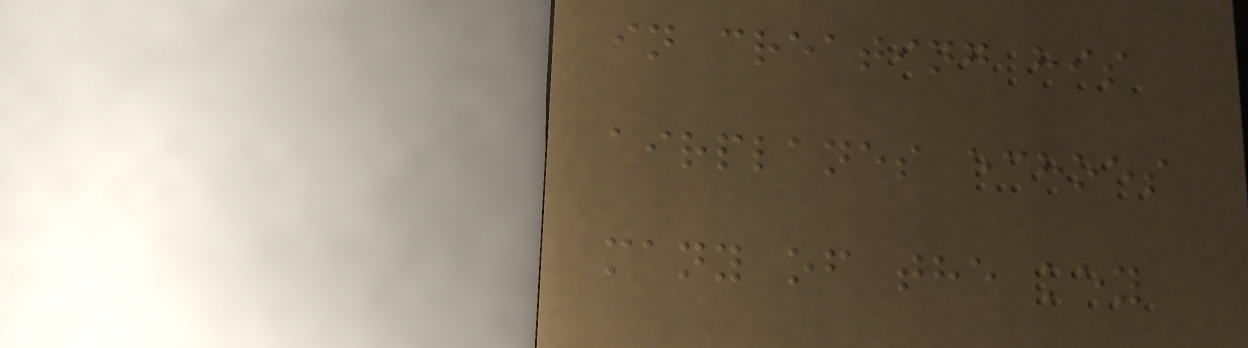in creating his
airplanes echoes
many of the key
